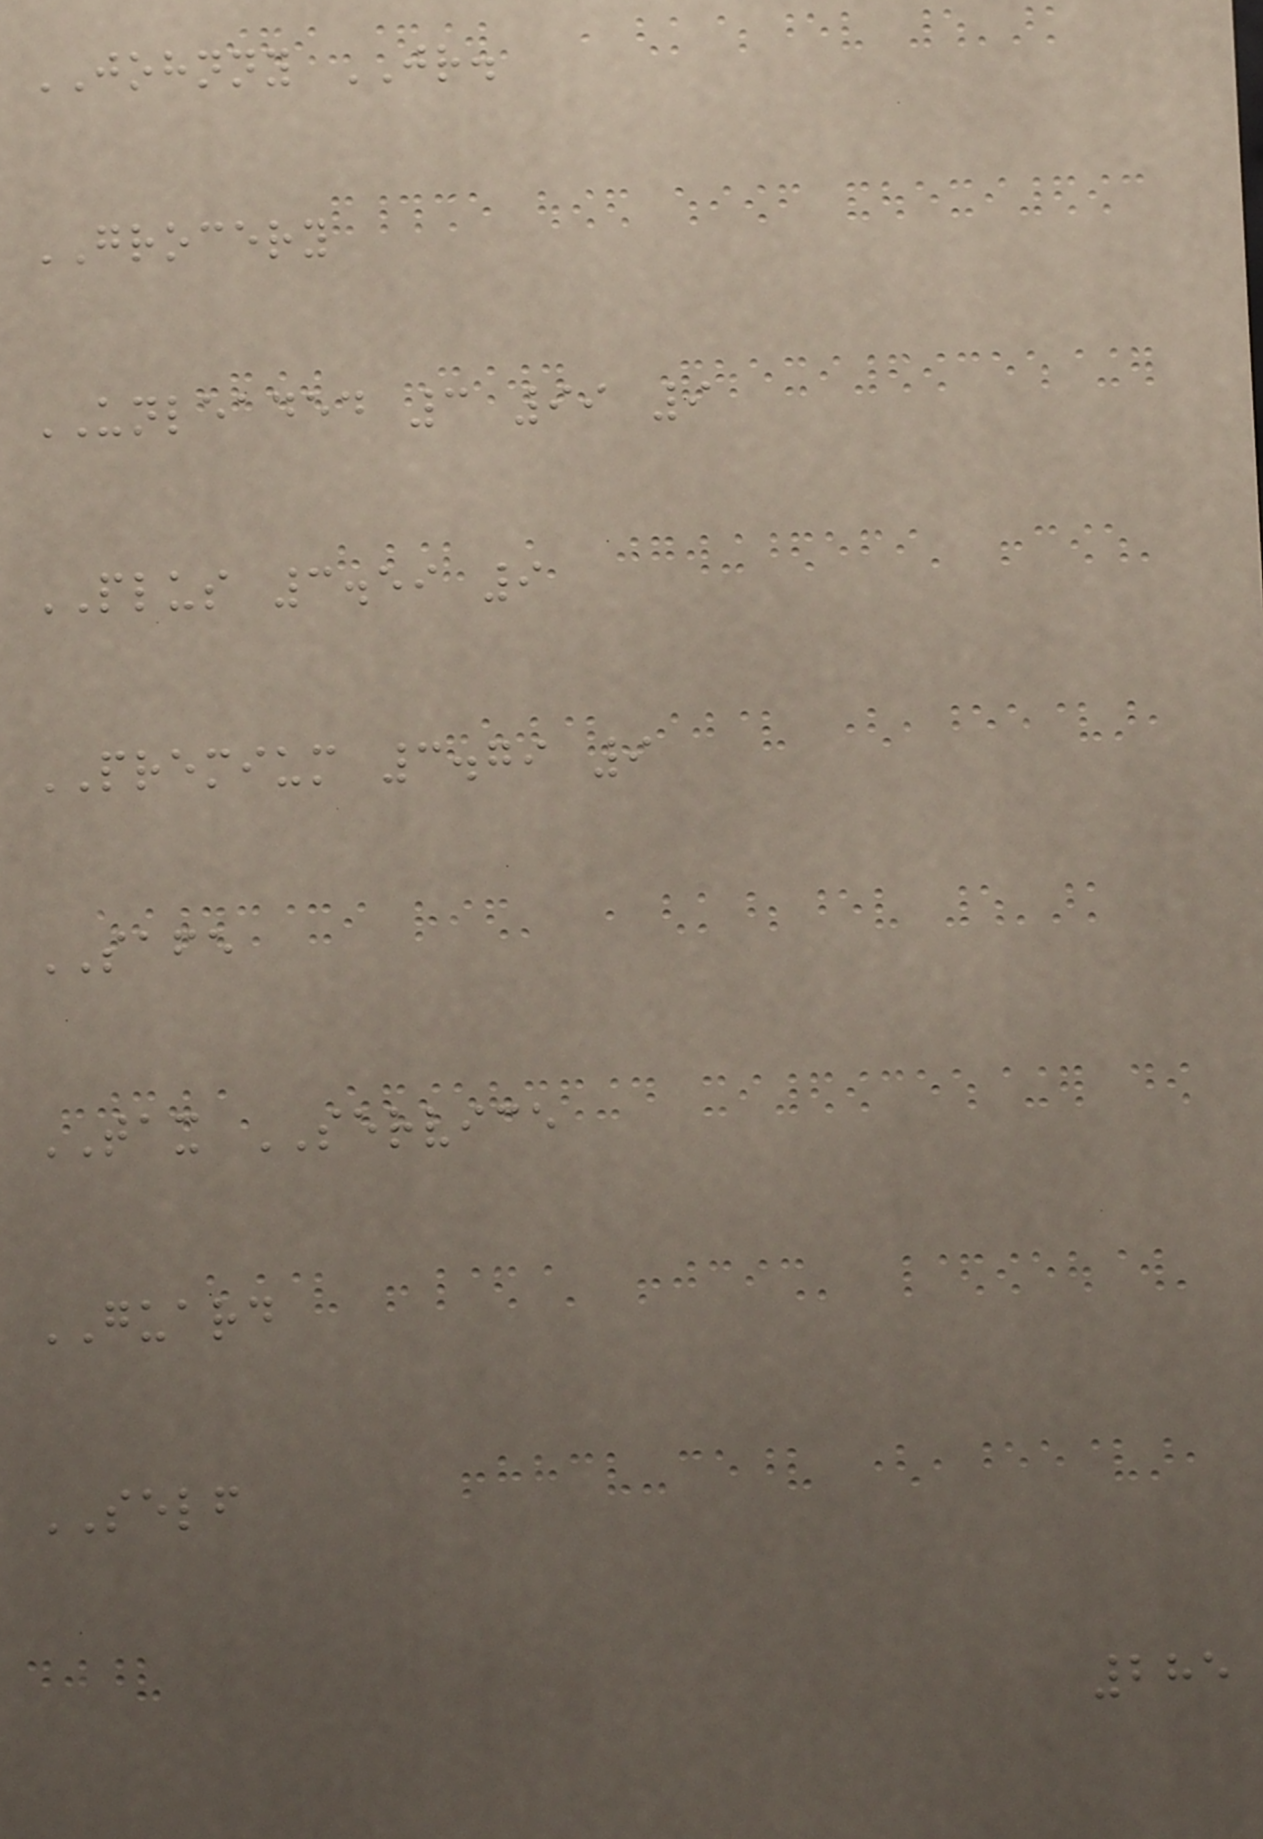JOHNNY JR.
GROCERY
UNLEADED 3 99 9
PLUS 3.59 9
PREMIUM 3.79 9
SAFE
TAX SERVICE
GUARD
SELF
285
